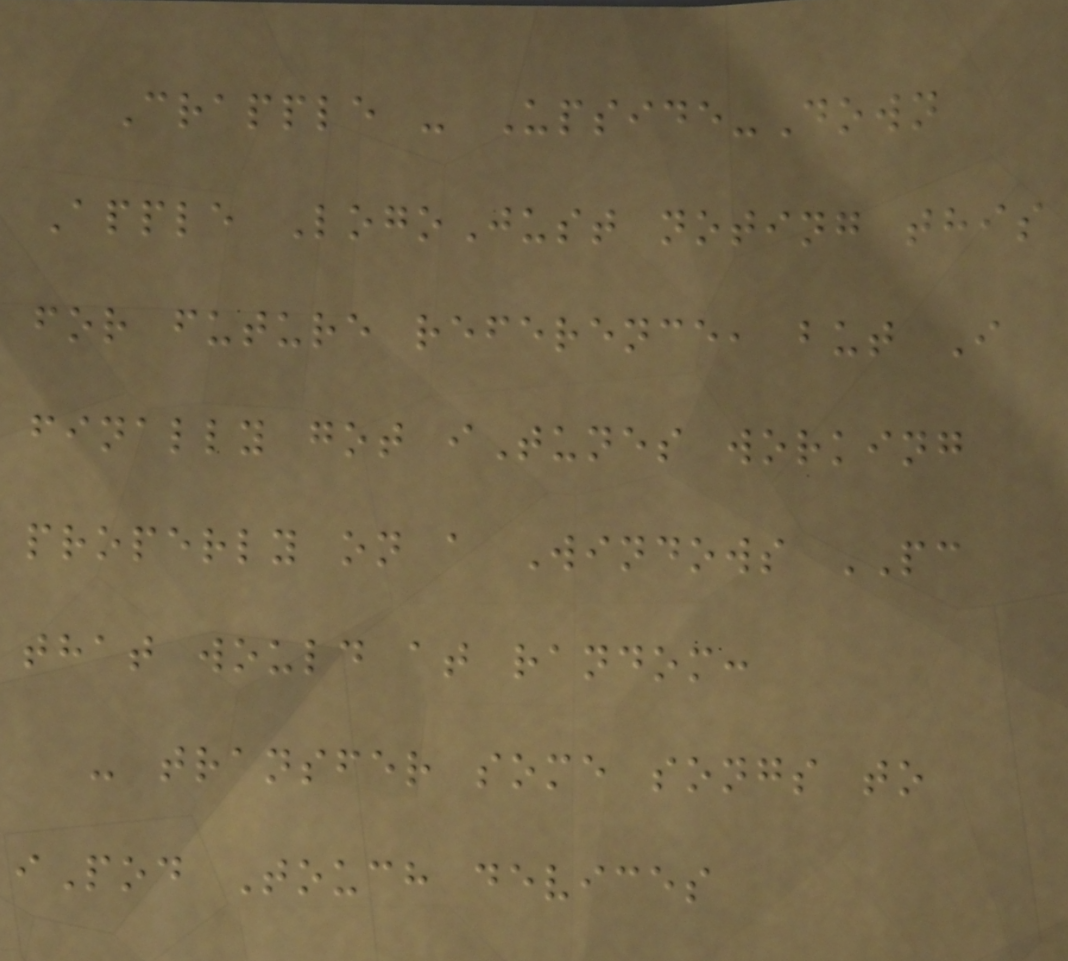Crapple - Upside-Down
Apple LogoJust noting this
for future reference, but I
finally got iTunes working
properly on a Windows PC
that would at random:
- transfer some songs to
iPod Touch devices
